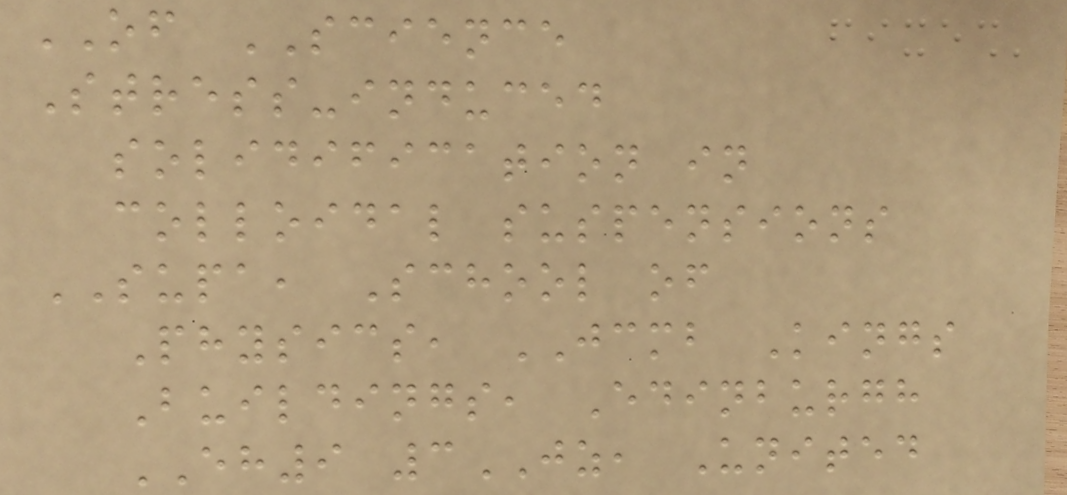OF SCIENCE
Stress-induced
solidification in
colloidal suspensions
SUPA, School of
Physics, JCMB Kings
Buildings, Edinburgh
EH9 3JZ, United
